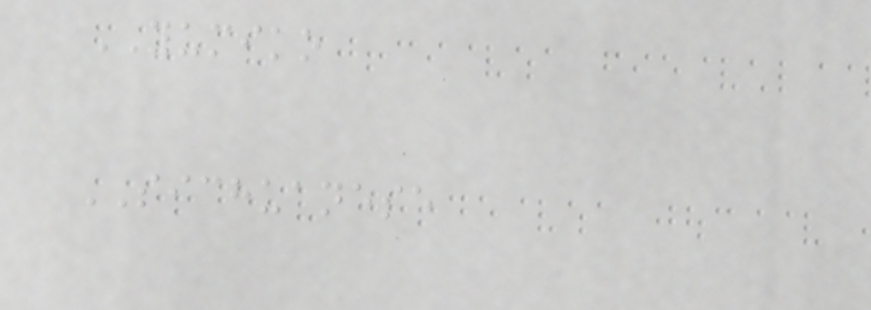YUMIKO
SICHUANESE
